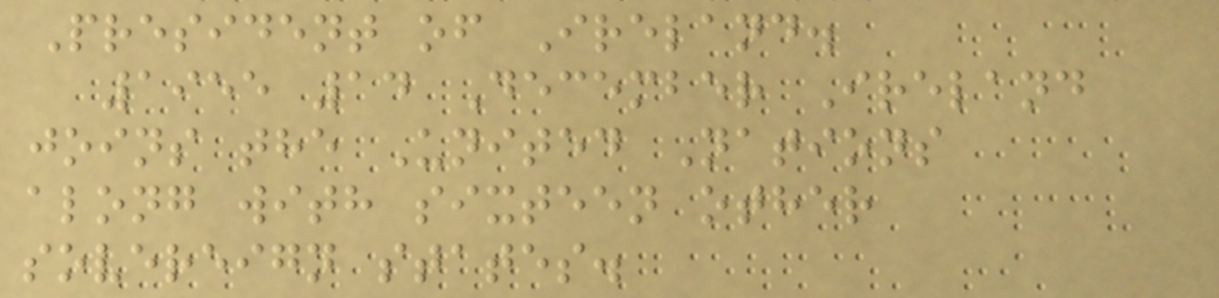President of Ireland.
1955 14 December Ireland
joins the United Nations
along with sixteen other
sovereign states.
